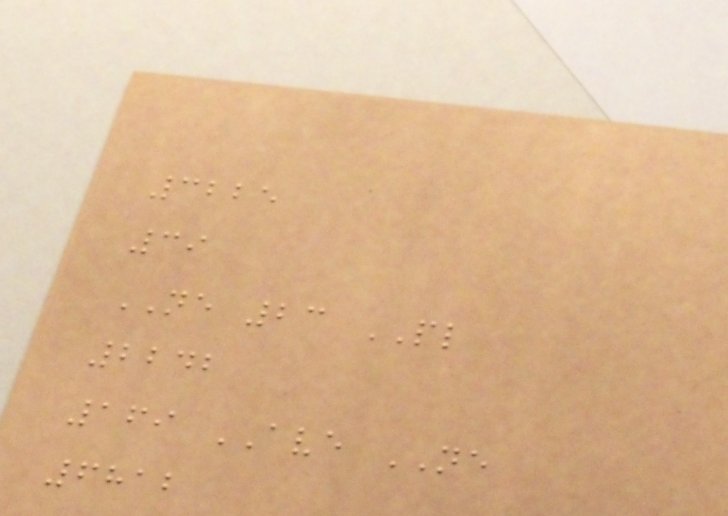3225
39
NE 23 PL
2242
169 AVE NE
6812
